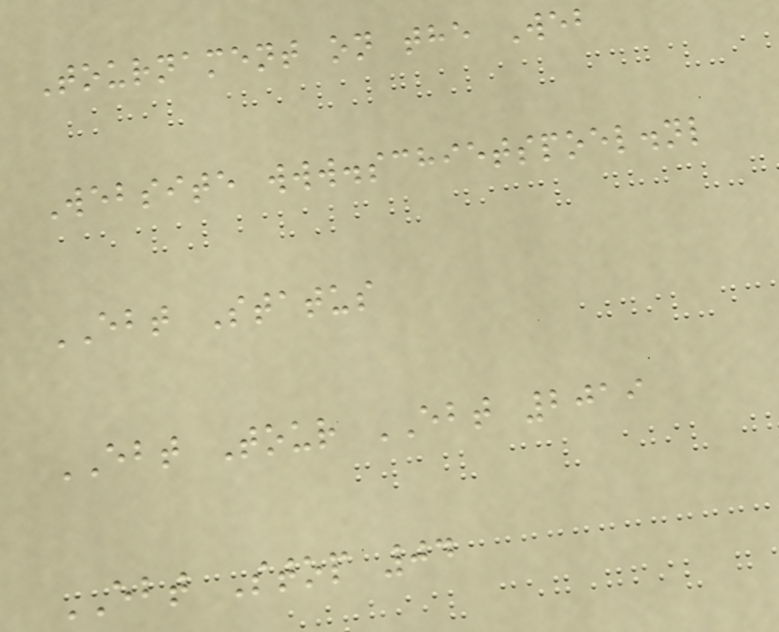Tournament on the Web
Website www.schietspoel.nl
EBT Status
EBT Tour EBT 2019
EBT Stop 04
